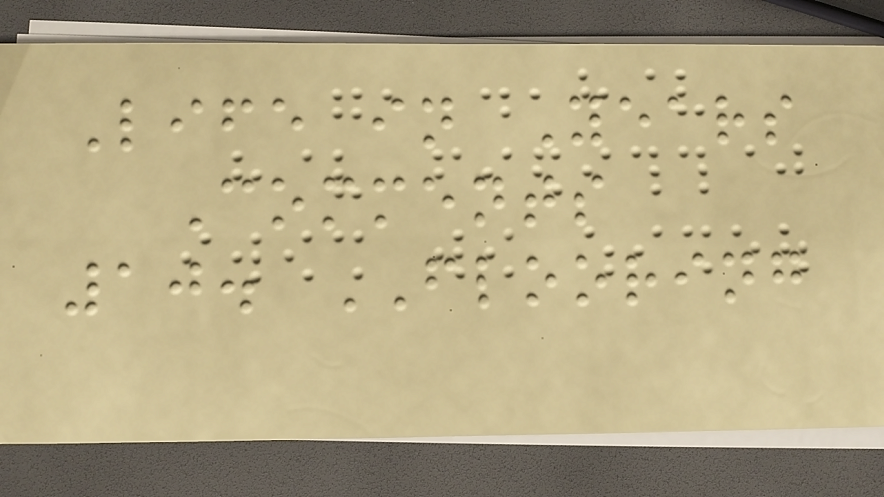Life in Years
Comments
10. FLOORING
